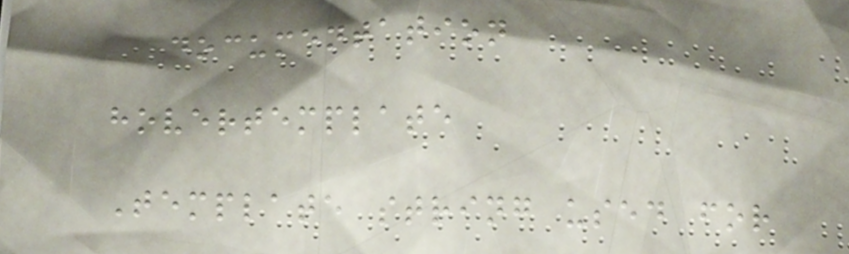documentation
hovertemplate
Template string used for
